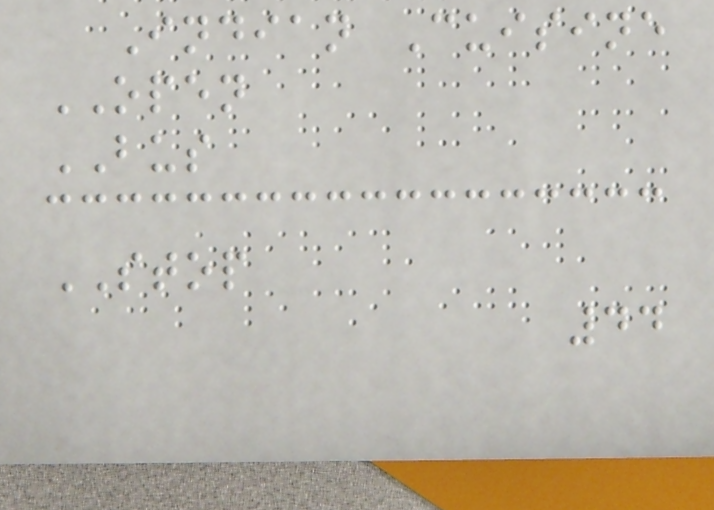Indian Cuisine
OPEN
BUS
STOP
44
